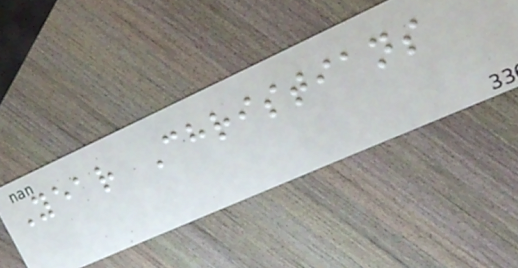Year Christians
